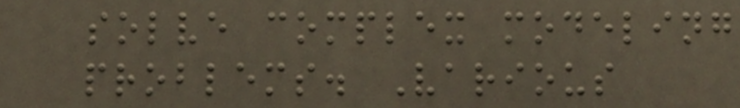solve complex modeling
problems. Various
